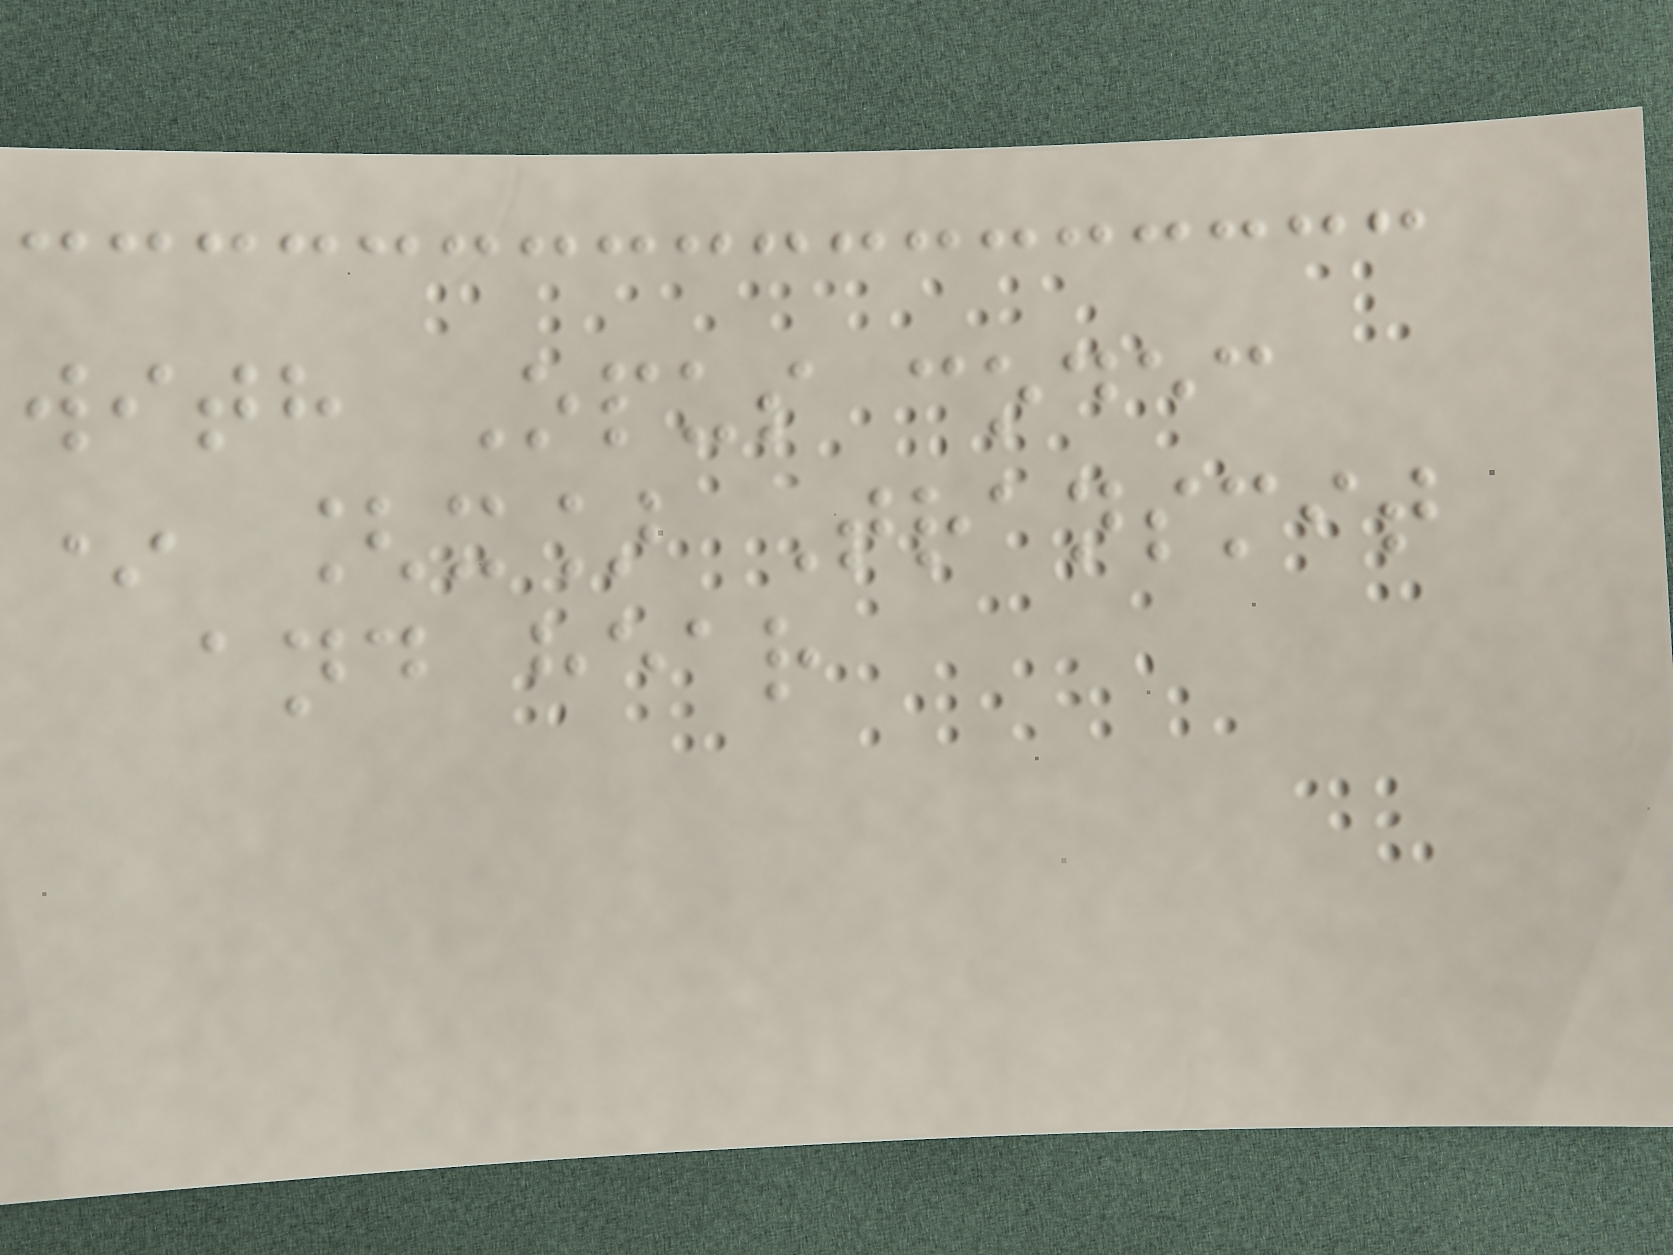with Opus codec
* [x] Transmit
and hear
